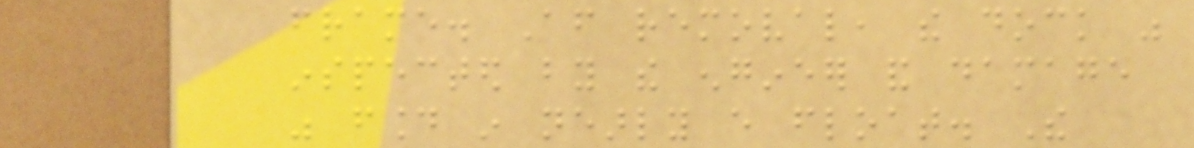frame. After removal, the dock was
inspected by the engineer and damage
was found in nearly every float. The
